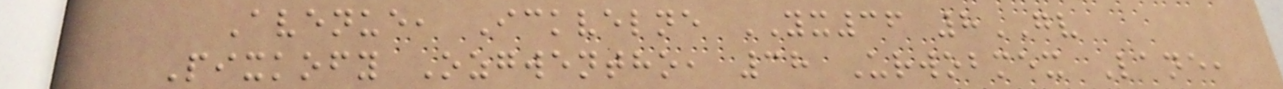Avenue, Ickvelne YX36 8GV
Pixkofy Ozgwentho, 38 Urwobmex Lane,
